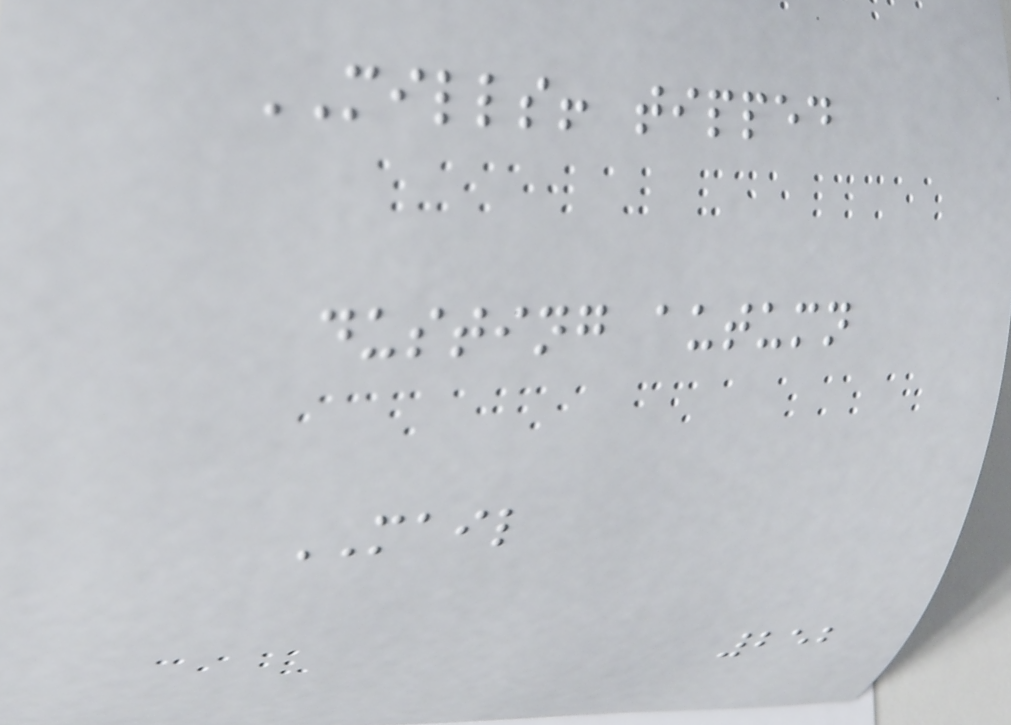MILLS! tipped
dusting autumn
MAIL
252
